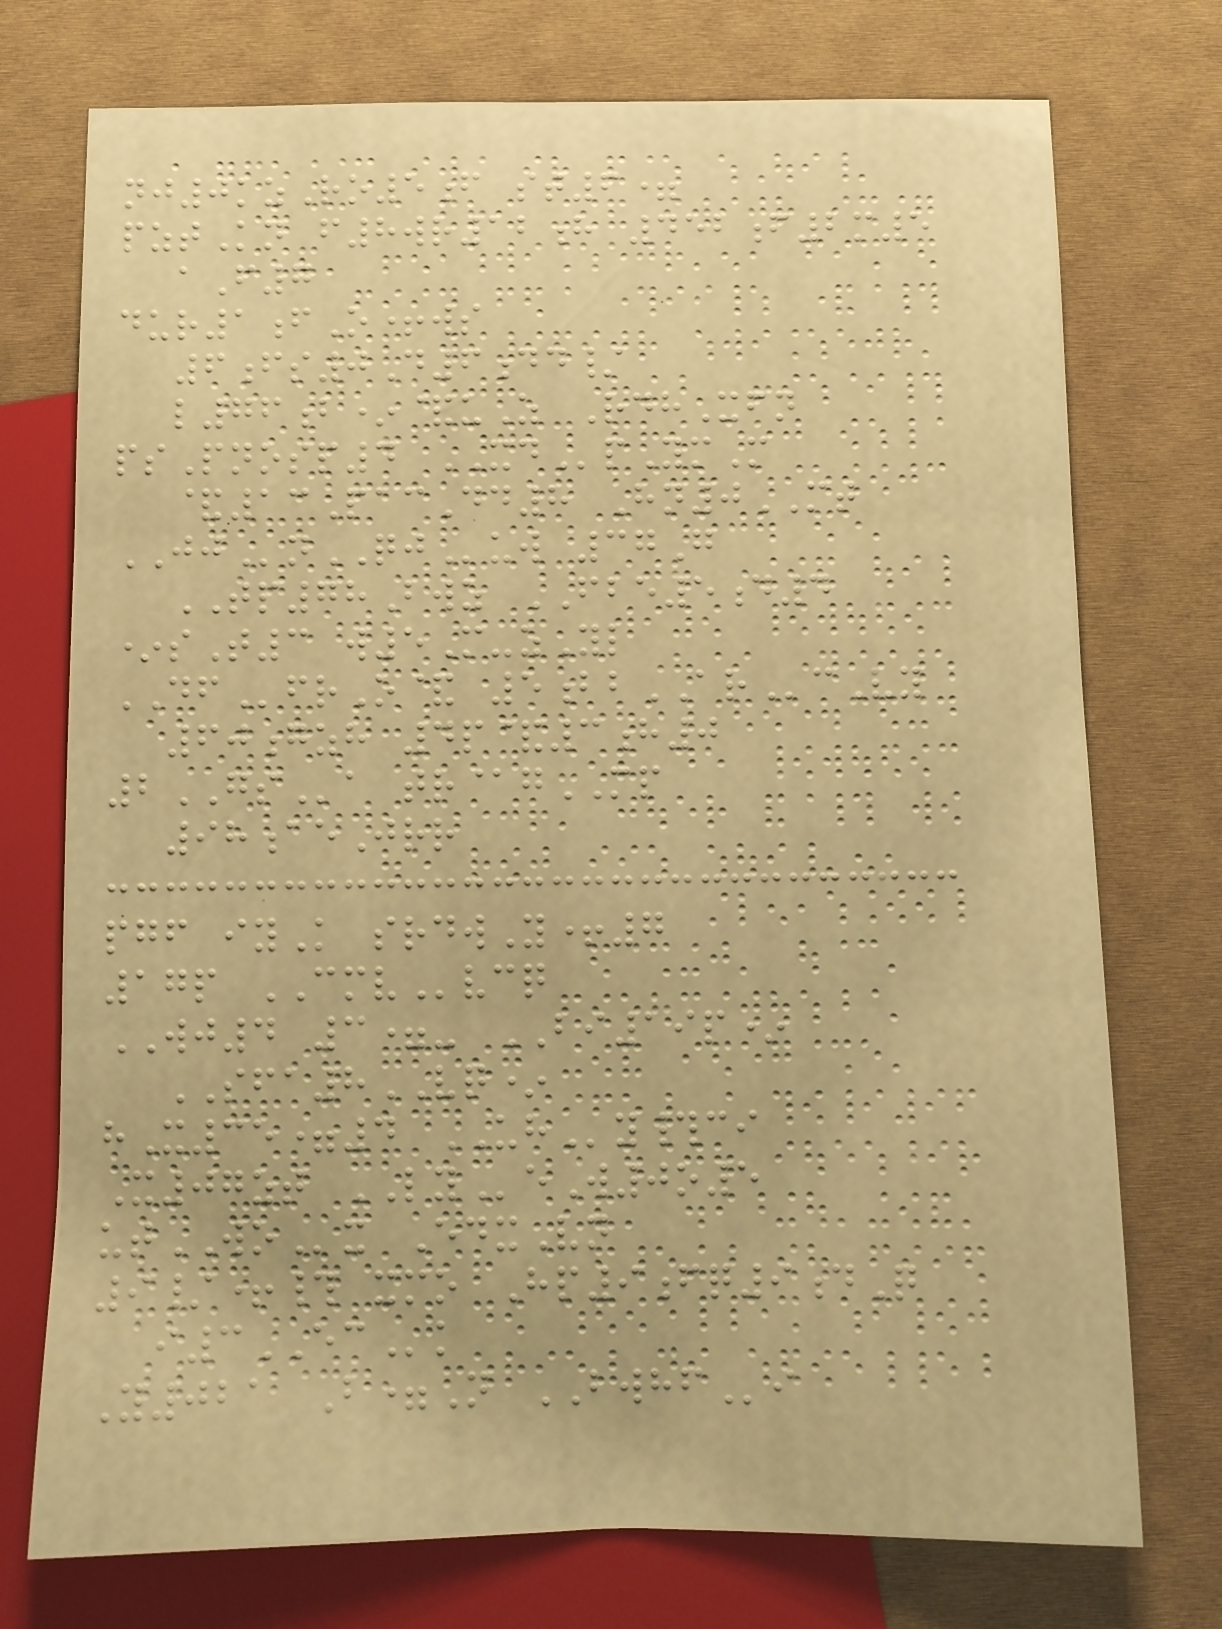nj0kzRo5f st6=
pztKn f8wr12h 452f2m5
aF7
dur1fO+ws
6fs0D6dd/
l76b*&uZ RdhXfn
psPnosp4 XDpYmM
&13PacDd8 Hn0MT
JJnQJuw 37G
TP78Bwz FBE5d4
*sT3 w5M-zYl
DFfrO& 5bbARcVy
60gzh 4p&3h0
2GSa tr@gMP
98aeJrr
pgf iyK srdwY+7
17p CMVvcq
WJ4 3=- BI19p*
SFA8VQ*
hX35=4 UHy#ci
X07zt LYeW0o5
utWOx EdxVn
9/+# xmo Hp9fq9dQ
i3ECk
Y021 B=N BWHFi
